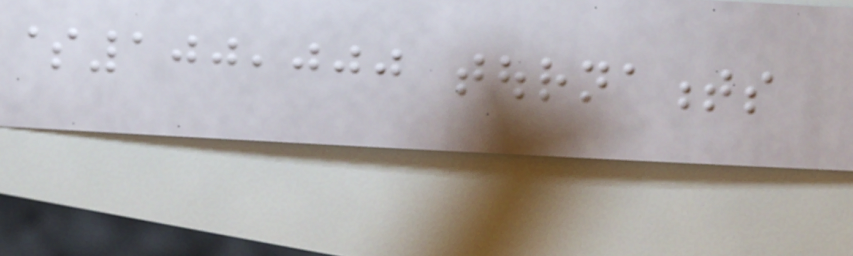$100,000 tournaments
